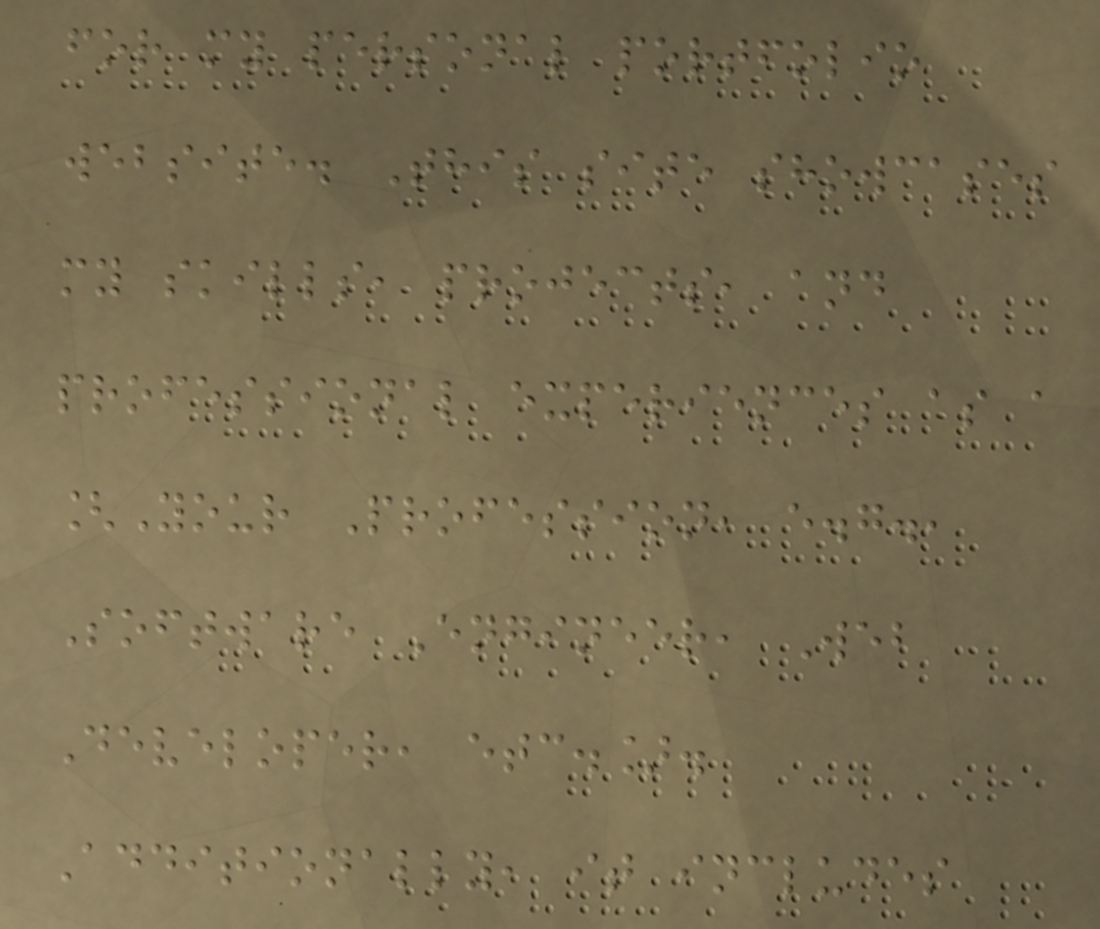for my personal portfolio
website. This site showcases
my skills, projects, and
professional experiences as a
[Your Profession, e.g.,
Software Engineer, Web
Developer, etc.].
Additionally, it includes
